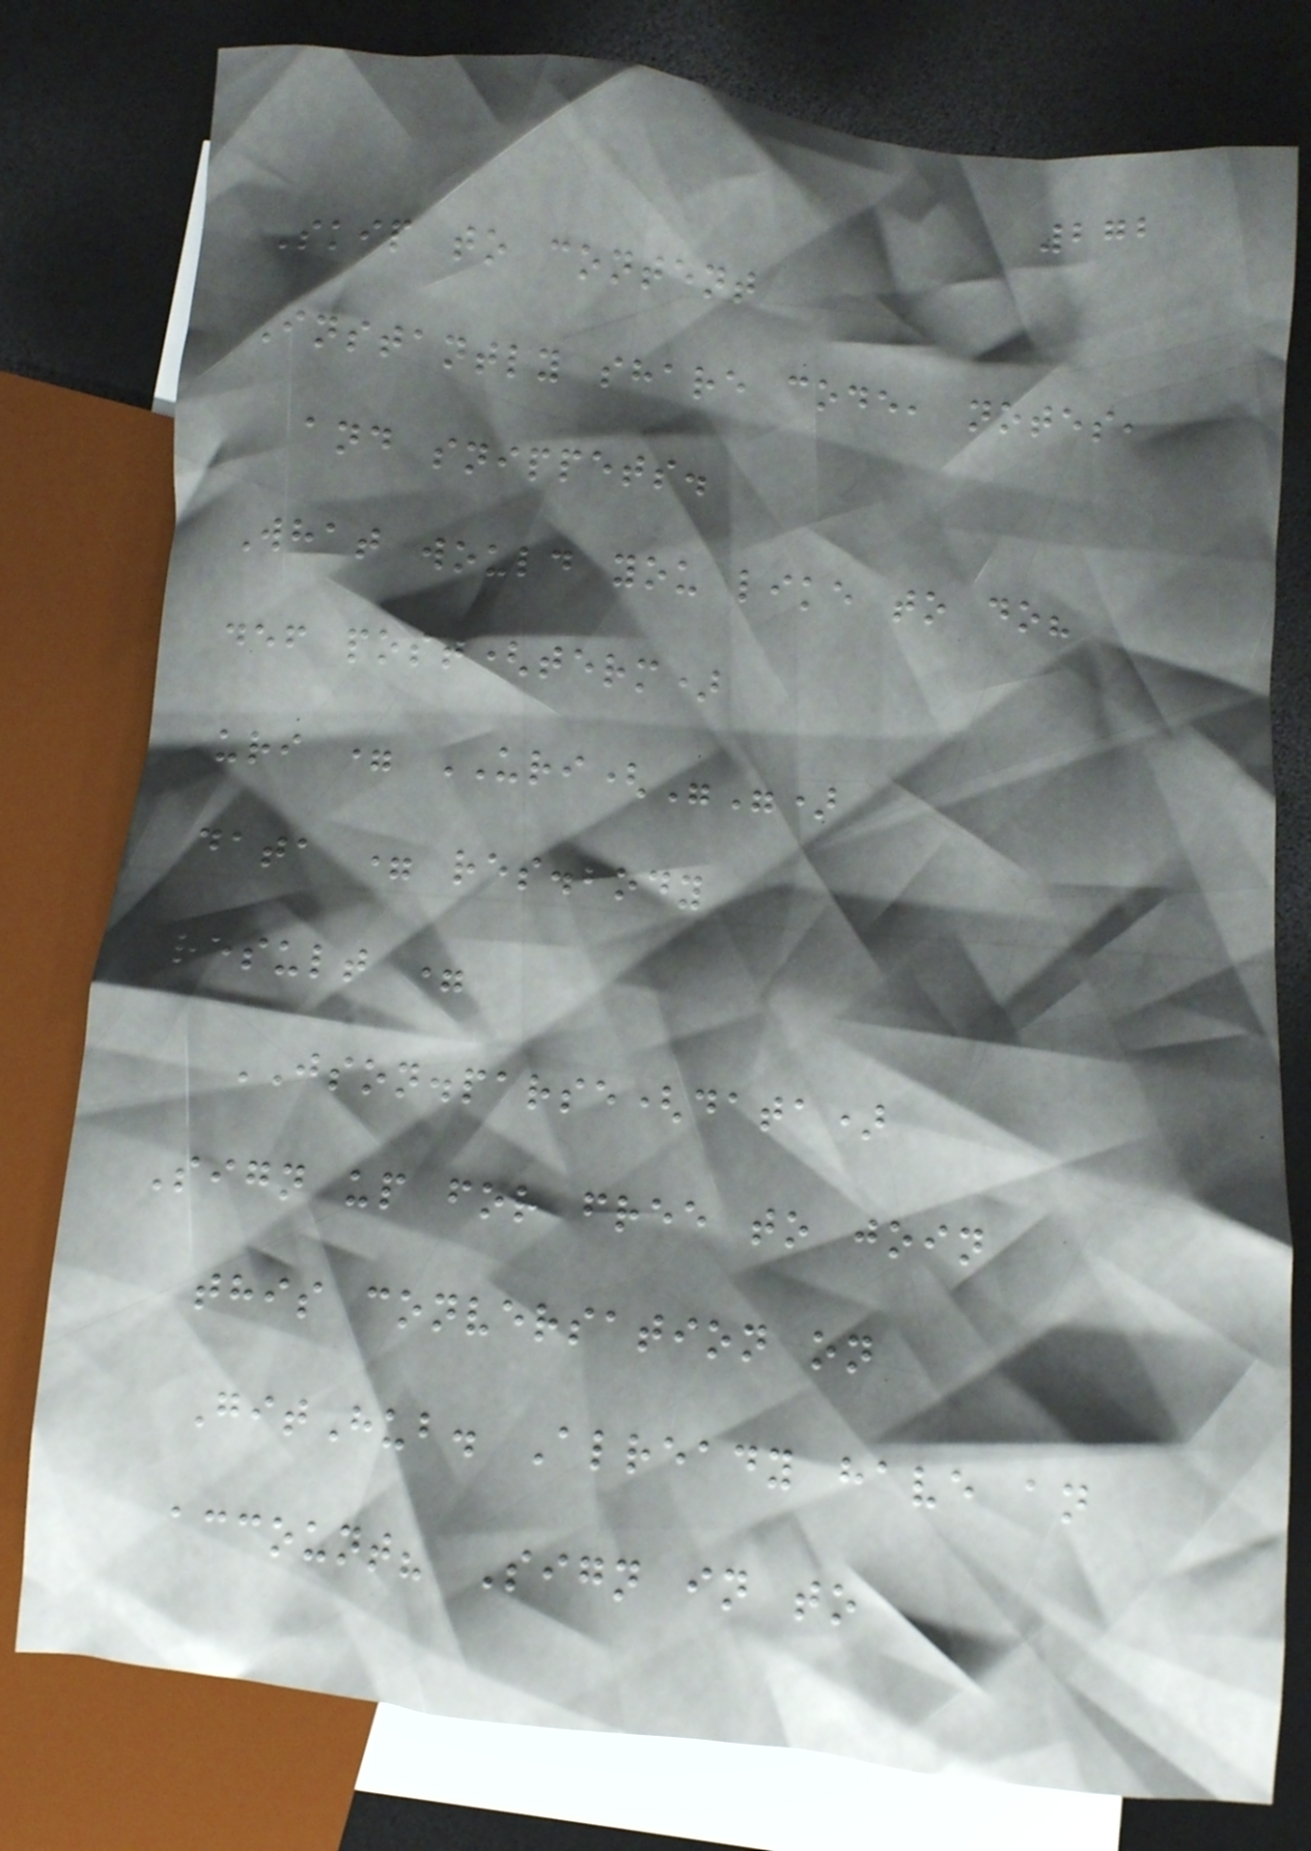272
Skip to content
Instantly share code, notes,
and snippets.
What would you like to do?
def post(term)
uri = URI("")
data = res.body
result =
JSON.parse(data)
Sign up for free to join
this conversation on
GitHub. Already have an
account? Sign in to
